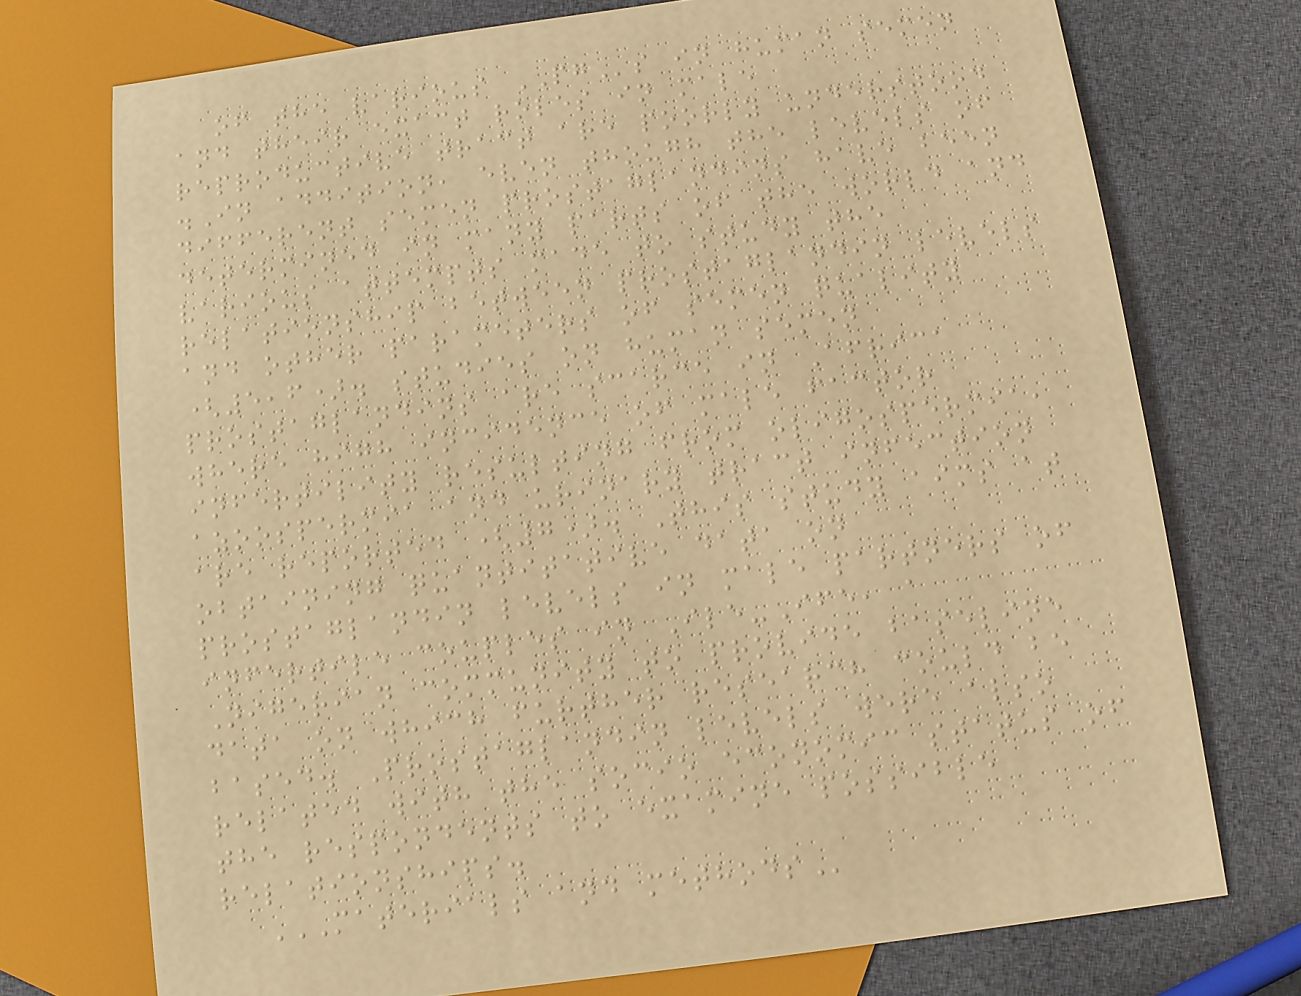of the various PGs in human semen
and their exact roles in male
reproductive tract are poorly understood
.In addition, even though the levels of
different semen prostaglandins have been
determined in many parts of the world and
various attempts made to study the
relationship between prostaglandin levels
and other parameters of semen quality
(5,6). studies on human semen
prostaglandins are scarce in Africa
where high incidence of male factor
infertility resulting from oligospermia,
azoospermia and urinary tract infection
are reported (7). This study aims at
obtaining quantitative data on
prostaglandin levels in male partners of
infertile couples in Ile-Ife, a
Nigerian community to provide baseline
data on which further research could be
based. Prostaglandin levels were also
related with the socio economic status of
the respondents to examine possible
relationships.
MATERIALS AND METHODS
